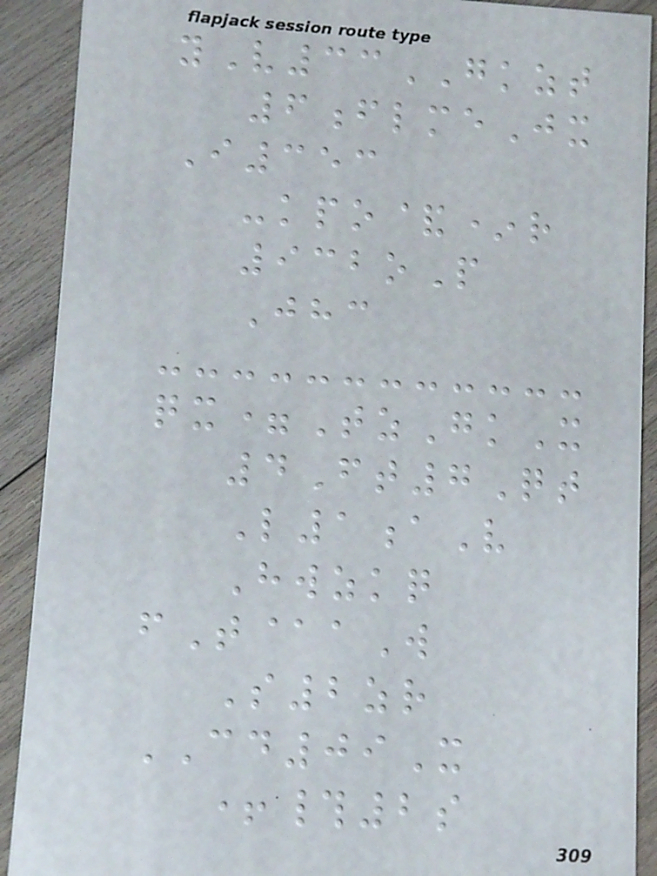yV33GKZT
6flmeJx
I353
-kpo&*r
932oP
Jhc
qx=TzGkX
4Ft7Qt
L1aV
Hwzkq
fT@aW
S2zr
CD09X
+#2s
